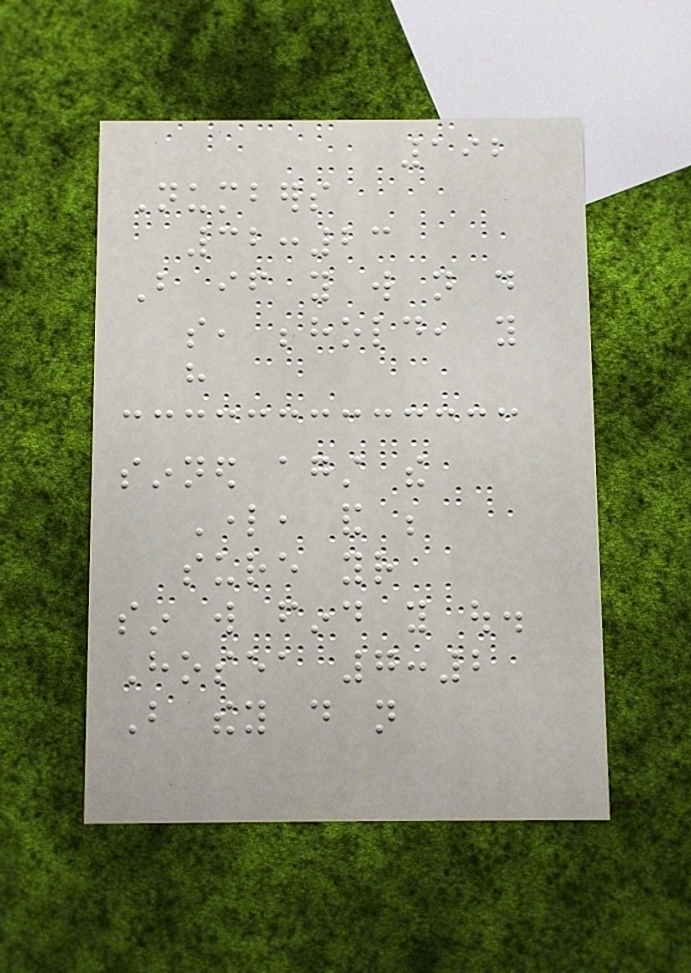192
Numbers
32:23
But if you will not do
so, behold, you
have
sinned against the
Lord, and be
sure your
sin will find you out.
Hosea 7:2
But they do not
